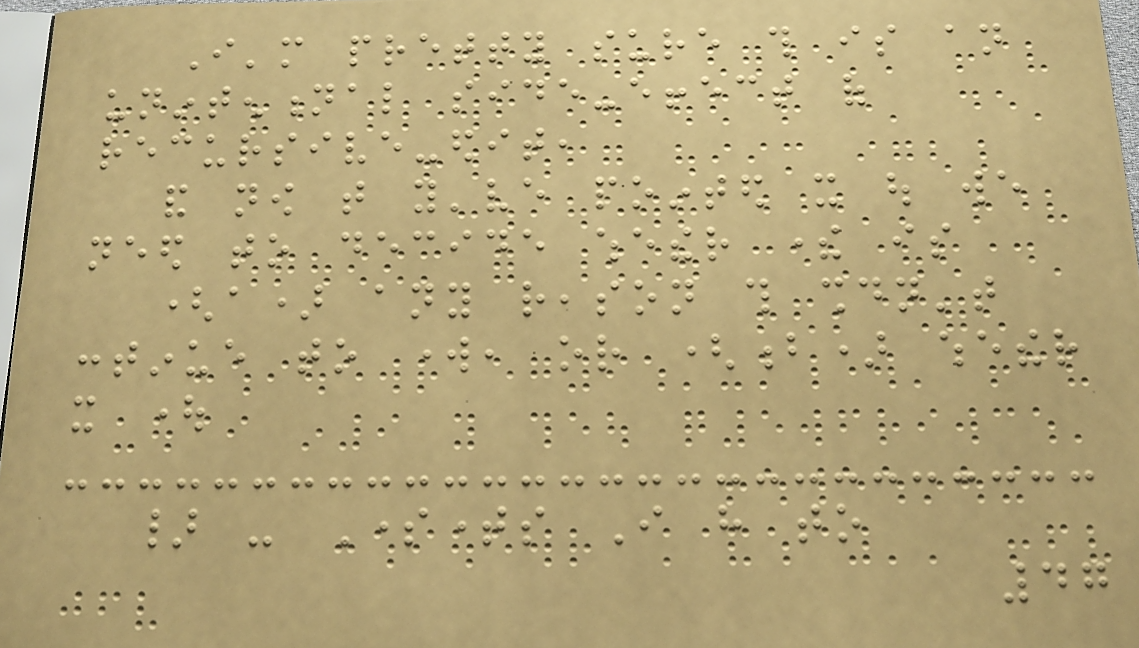I'm pretty sure this is an
unintentional side-effect of
recursive-edit,
and now that you've pointed it out we
need to decide whether there is
(a) any reason this shouldn't
continue to work, or (b) whether
it ought
} - Sometimes I have to
47
